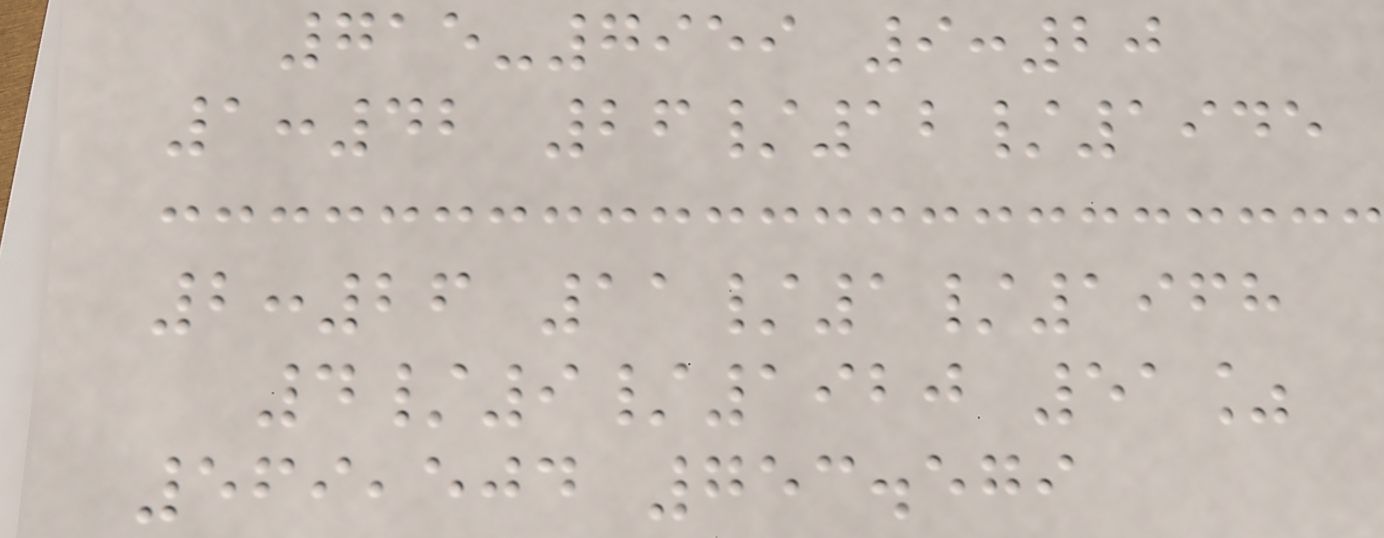715-7959 9:20
1:42 26/12/1945
2:26 11/1/1968
4/9/1920 51%
569,504 753.579
